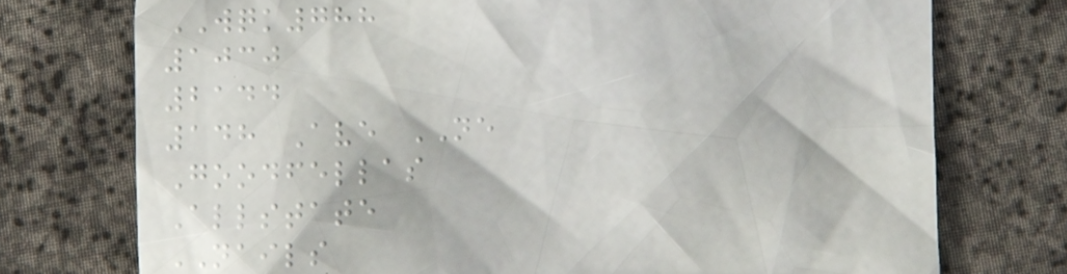WQK788
1030
2144
148 Ave NE
Goodfellas
Allstate
NAILS
